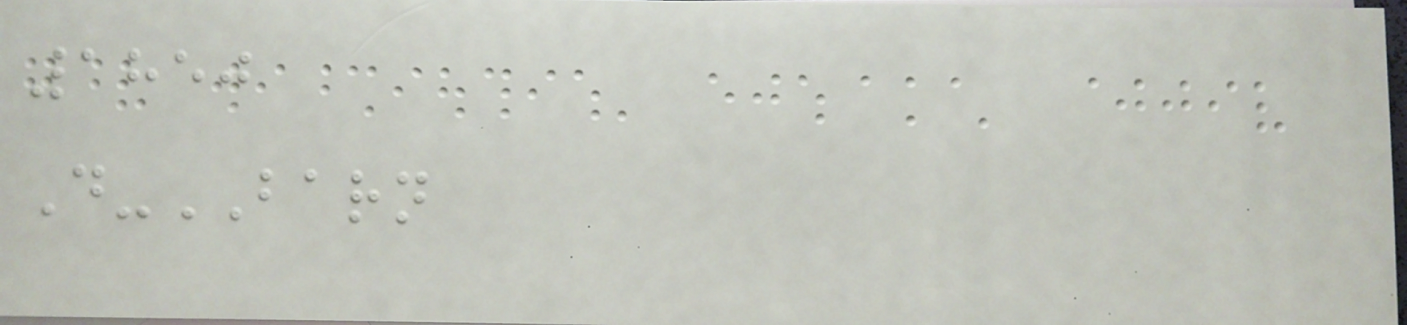1850
D-BARN
